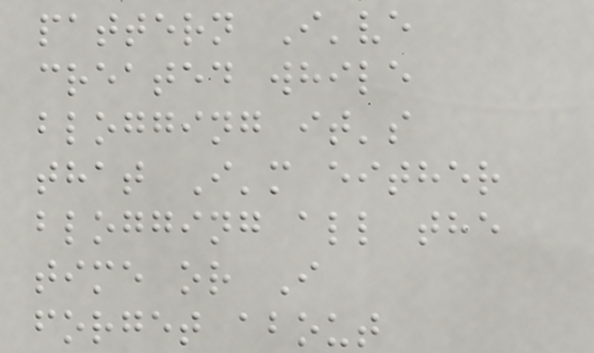pattern I've
created while
blogging it's
that I'm either
blogging all the
time or I
forget about
